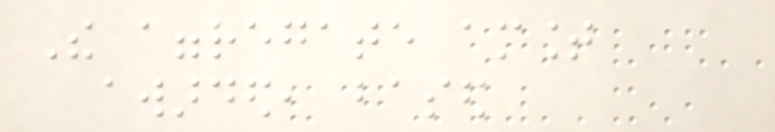The aggregate amount
awarded, based
